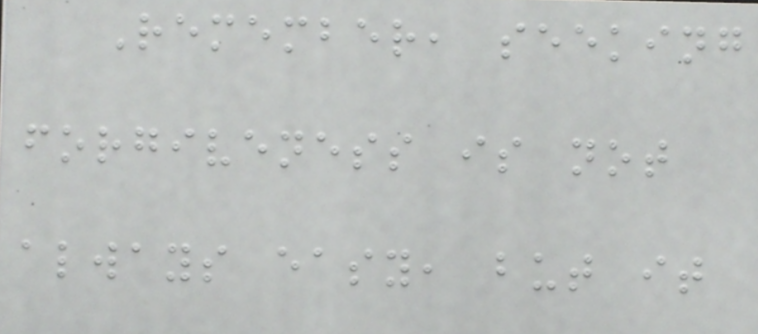Remember, seeking
forgiveness is not
always easy, but it
